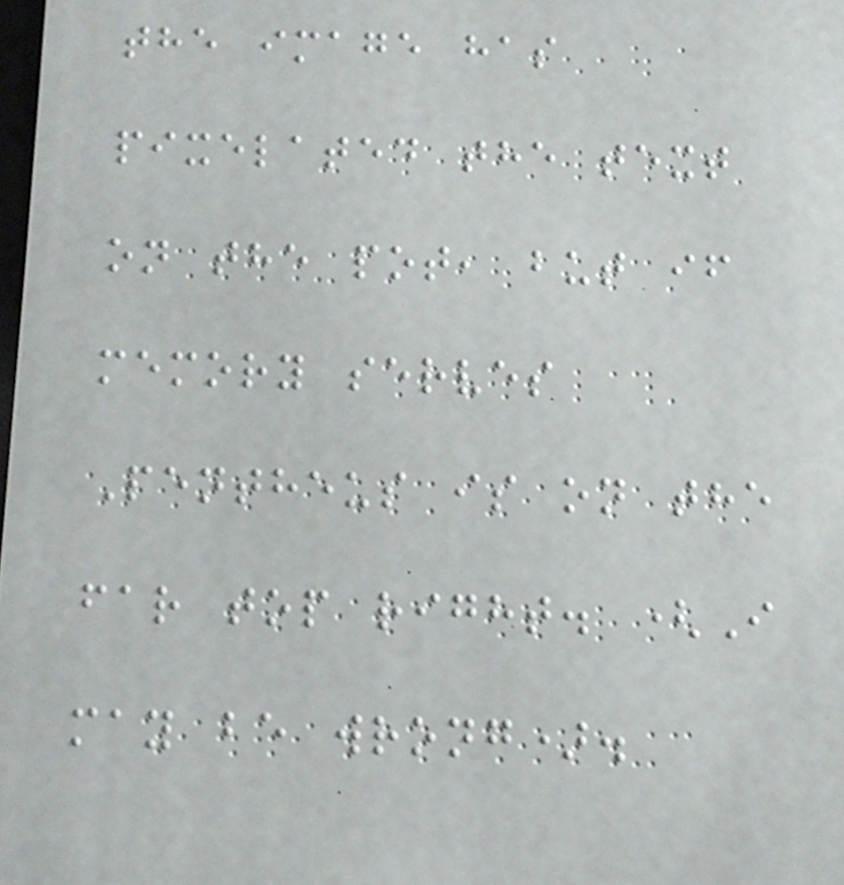the image has
pixelated the text
on the pot, but if
memory serves
Pentheus is on the
far top right. (I
may be wrong).
